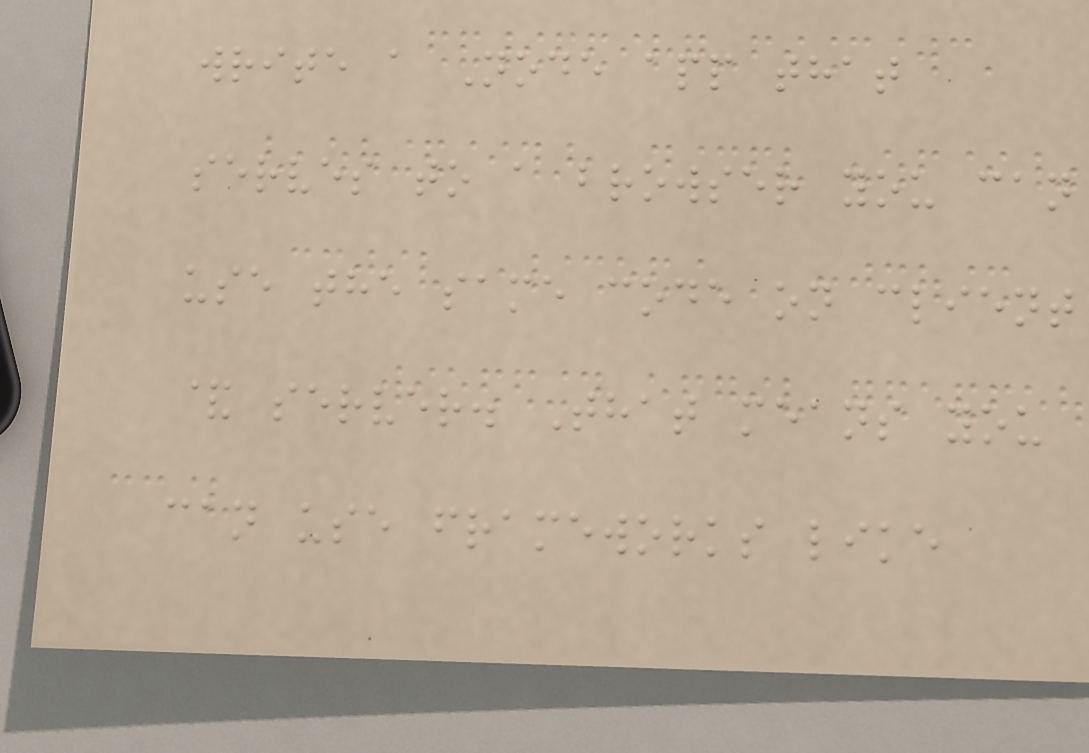write a Node app that
serves to a browser you can
use the same code on client
& server. That means you
can use frameworks like
